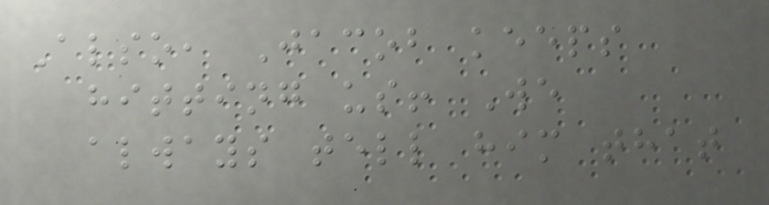Also, Jacob keeps
hitting us! We
always tell him that
